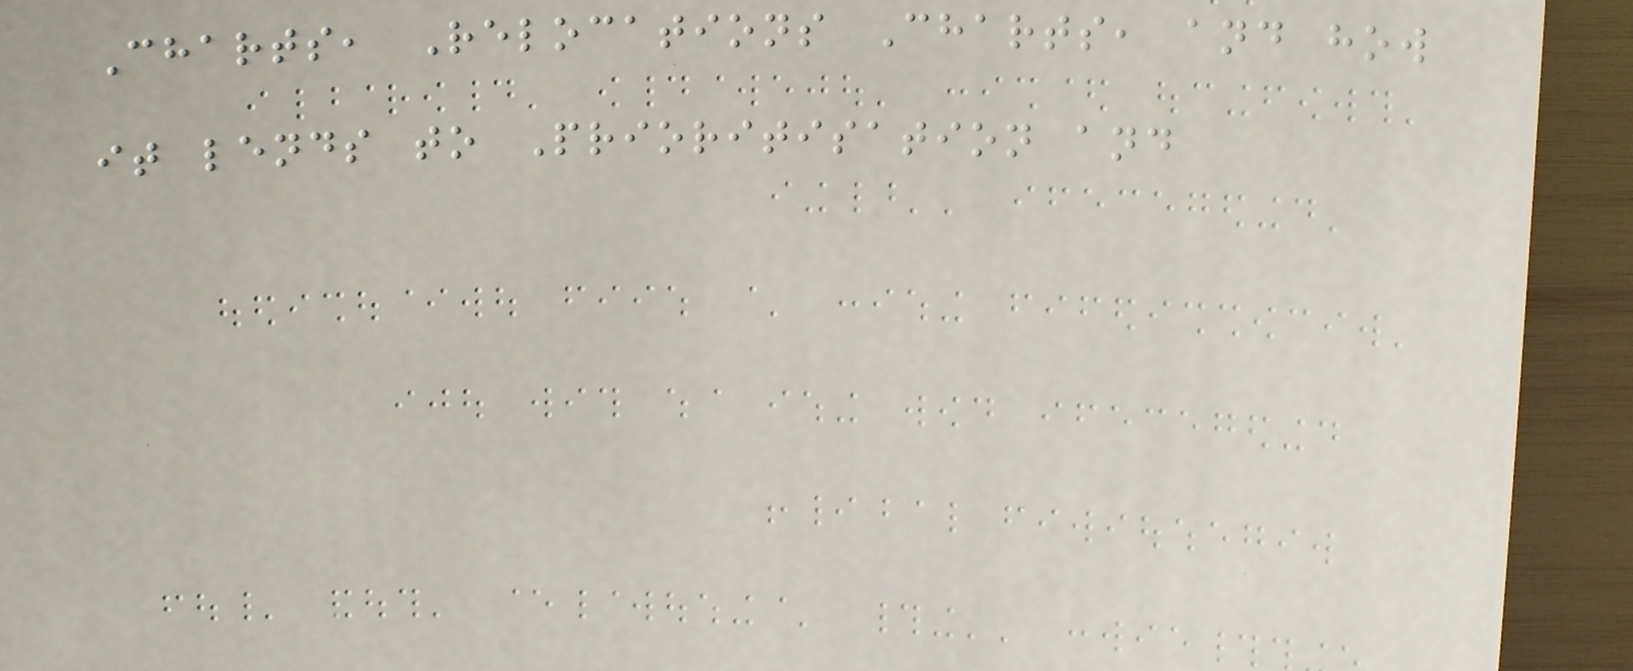Charts, Relocations Charts, and how
it lends to Prioritisation and
